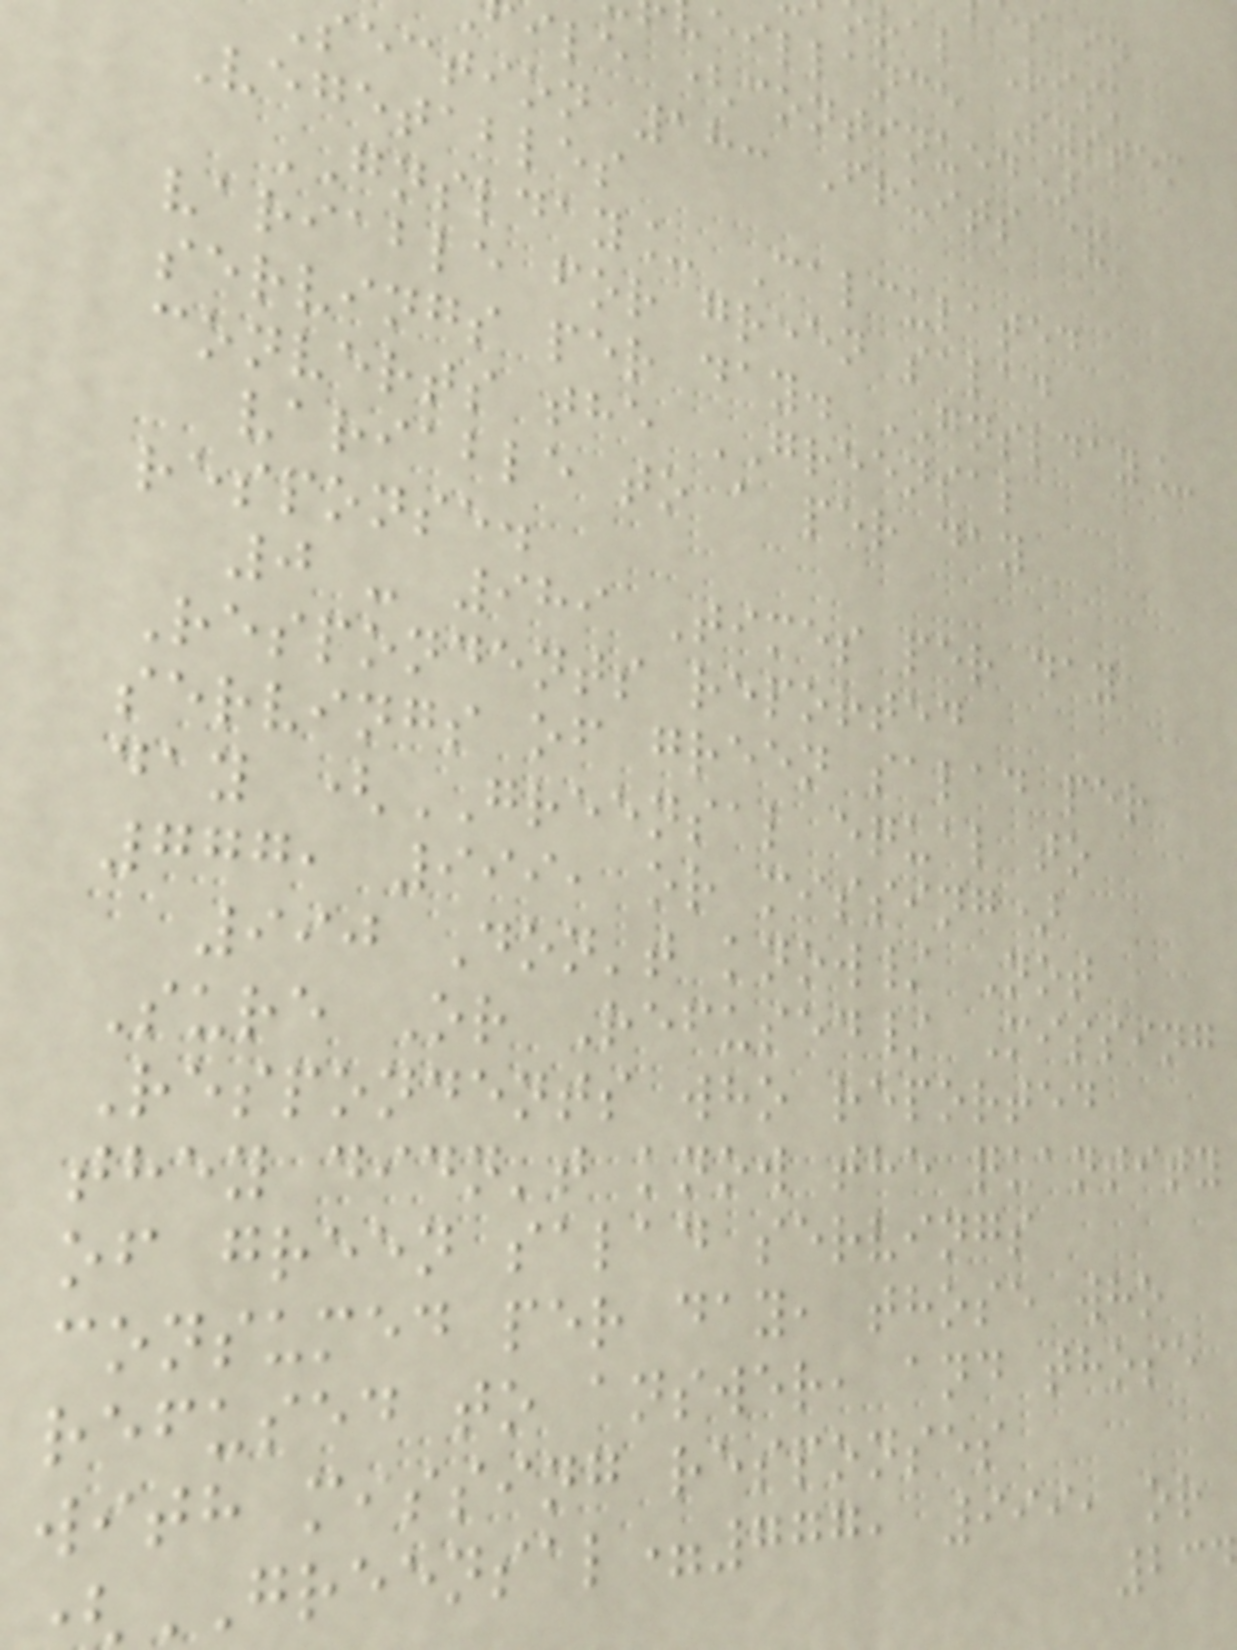ral Risk
eillance System
ile (continued)
section 18: Fruits &
Vegetables
GNSLDAY_ Calculated
variable for green salad
servings per day. GNSLDAY_
converts the GREENSAL
variable to a per day
response.
0 - 989 Times per day
Respondents reported
servings of green salad per
day (GREENSAL equal to
777, 999, or missing)
990 Don't know/ Not
Sure Or Refused/ Missing
Respondents who reported
they didn't know the quantity
of green salad servings
consumed per day, those who
refused to answer, and those
with missing responses
GREENSAL=777, 999, or
234
